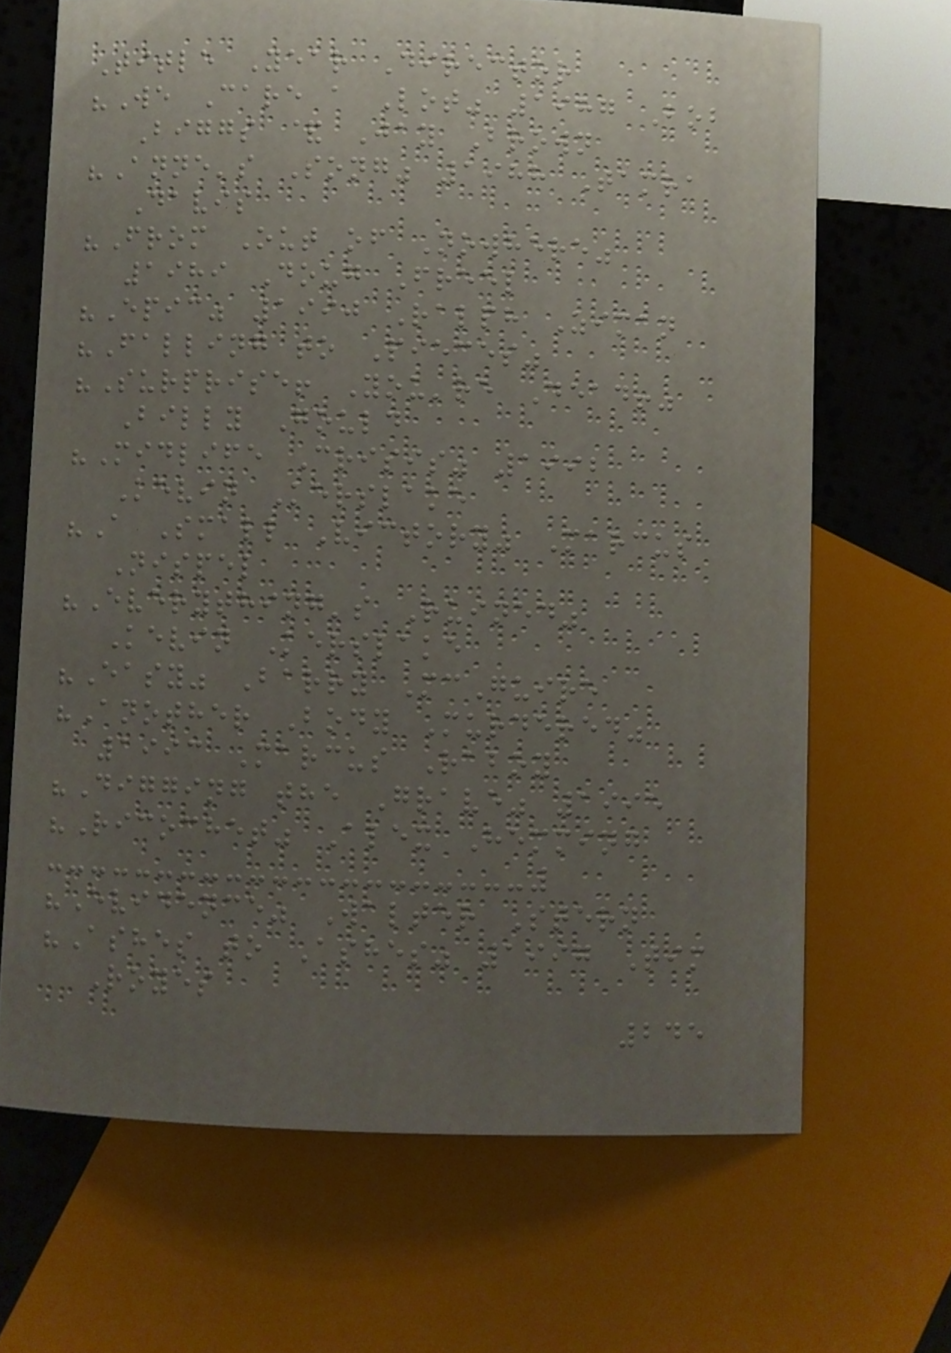Title Year Director
"We Care a Lot" 1987 Bob
Biggs & Jay Brown
"Anne's Song" 1988 Tamra
Davis
"From Out of Nowhere"
1989 Doug Freel
"Epic" 1990 Ralph Ziman
"Falling to Pieces"
"Surprise! You're Dead!"
Billy Gould
"Midlife Crisis" 1992
Kevin Kerslake
"A Small Victory" Marcus
Nispel
"Everything's Ruined"
Kevin Kerslake
"Easy" Barry McGuire
"Another Body Murdered"
1993 Marcus Raboy
"Digging the Grave" 1995
"Ricochet" Alex Hemming
"Evidence" Walter Stern
"Ashes to Ashes" 1997 Tim
Royes
245
